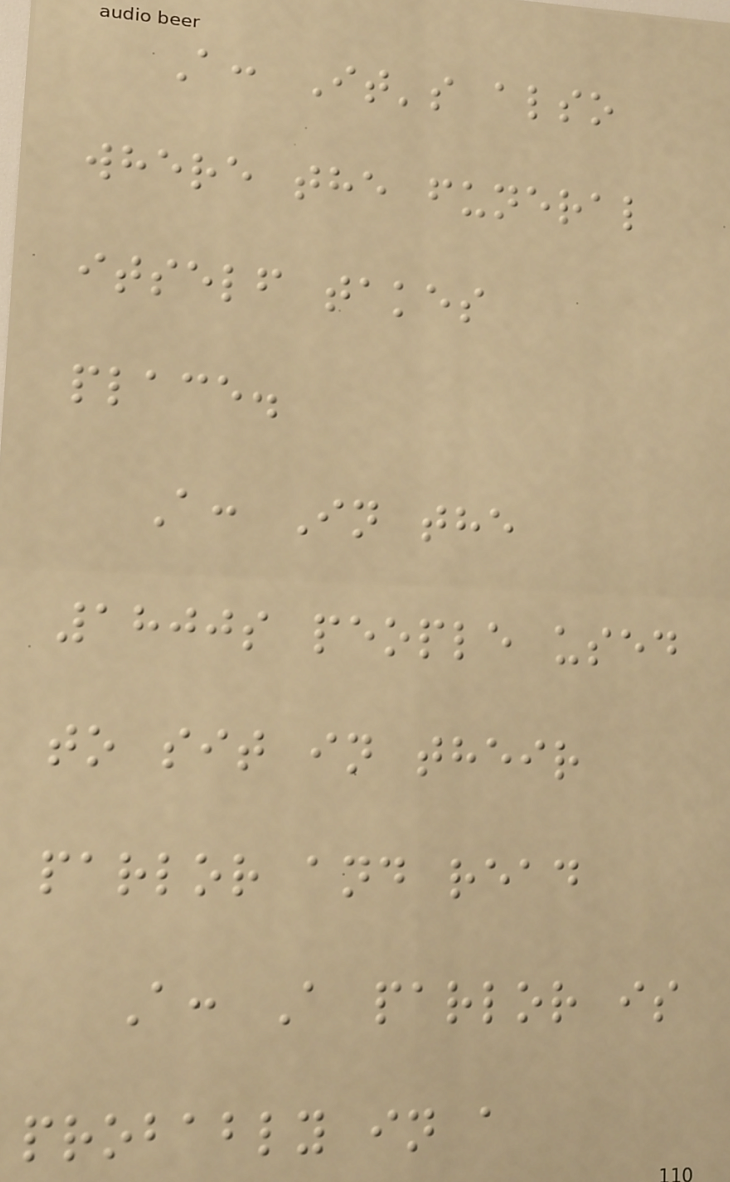A: It's also
where the funeral
itself takes
place.
A: In the
1800s people used
to sit in their
parlor and read
A: A parlor is
probably in a
